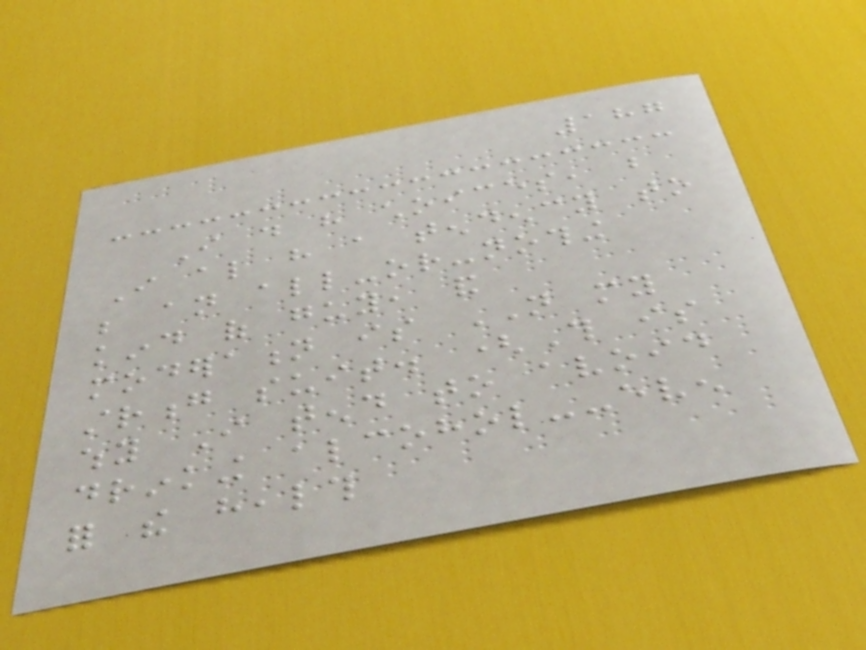187
I do have choices, but
I also have a tendency to
be an all-or-nothing
kind of guy, and
moderation is NOT my
strong suit. (This is
why I tend to avoid
drinking alcohol--even
for the health
